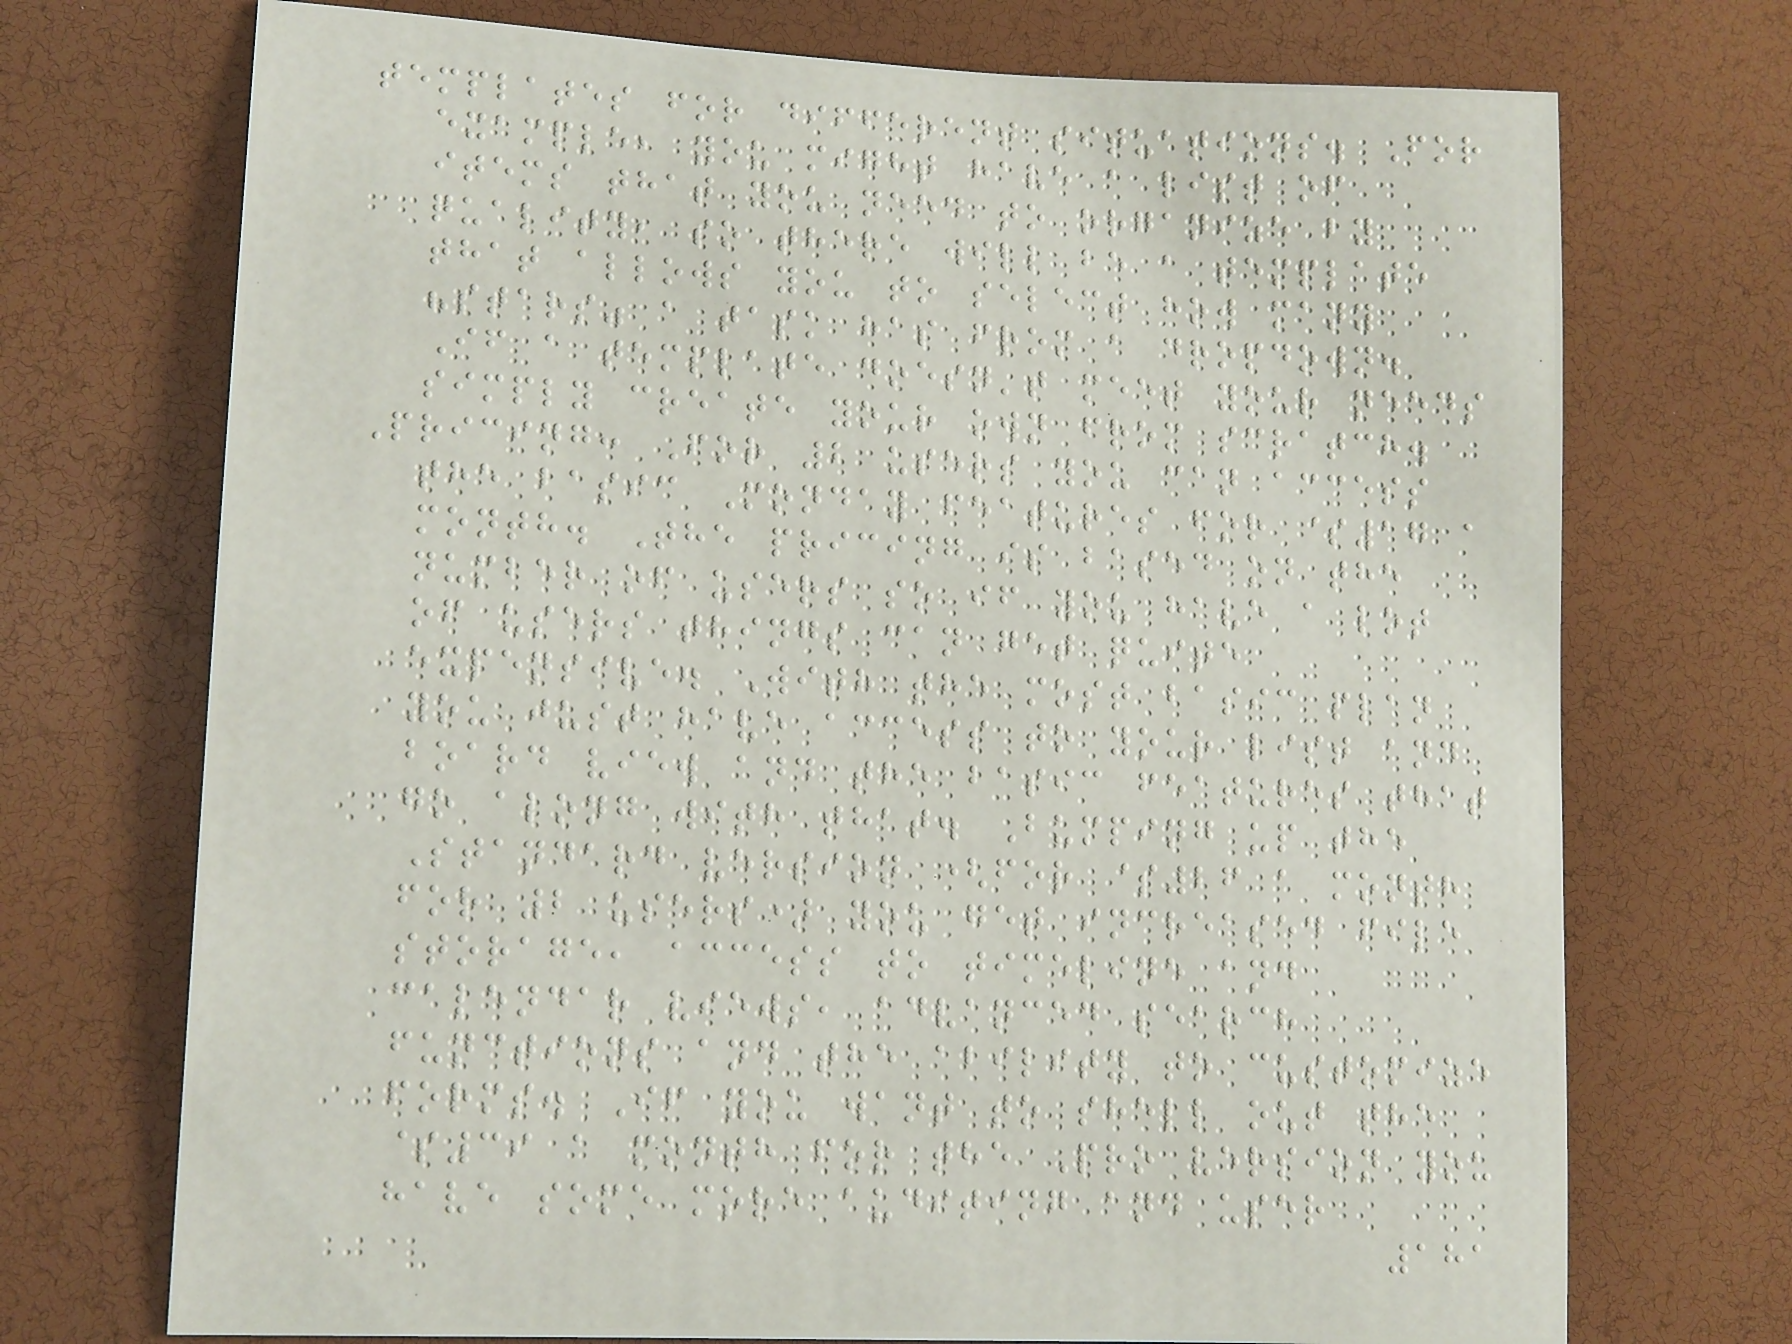templates for different situations. For
example, you might have a list of
items that you need to organize by
quality, so there will be a template
that allows you to select how many
"stars" a task has from a dropdown.
If a template doesn't meet your needs
simply create your own from scratch.
Pricing: For 2 users you can access
the basic Monday features for $17 a
month. The pricing is based on the
number of users so if you have a lot
of users things can get quite
expensive. With the most basic plan
you just have access to your list and
board view and the basic features that
go along with that. Bumping up the
Standard version (for $26 a month
for 2 users) you get increased file
storage, access to timeline and
calendar views, advanced search
functions and the ability to customize
forms. If you want to shell out the
$39 a month for the Pro version you
have some more auditing and user
181
